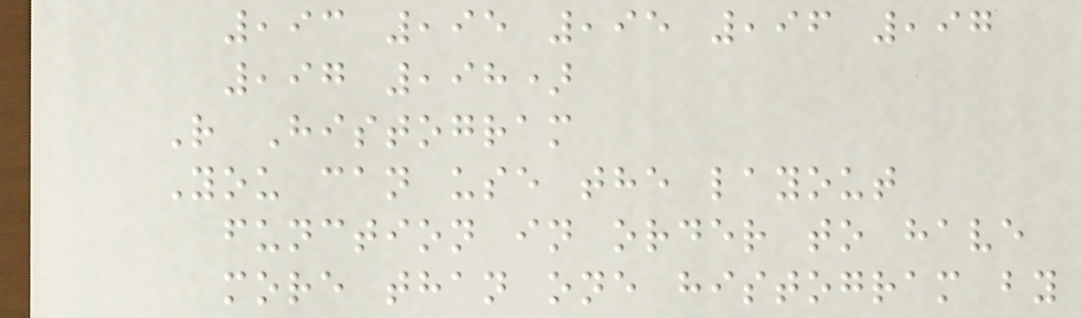,93 ,95 ,95 ,96 ,97
,97 ,98)
R Histogram
You can use the layout
function in order to have
more than one histogram by
